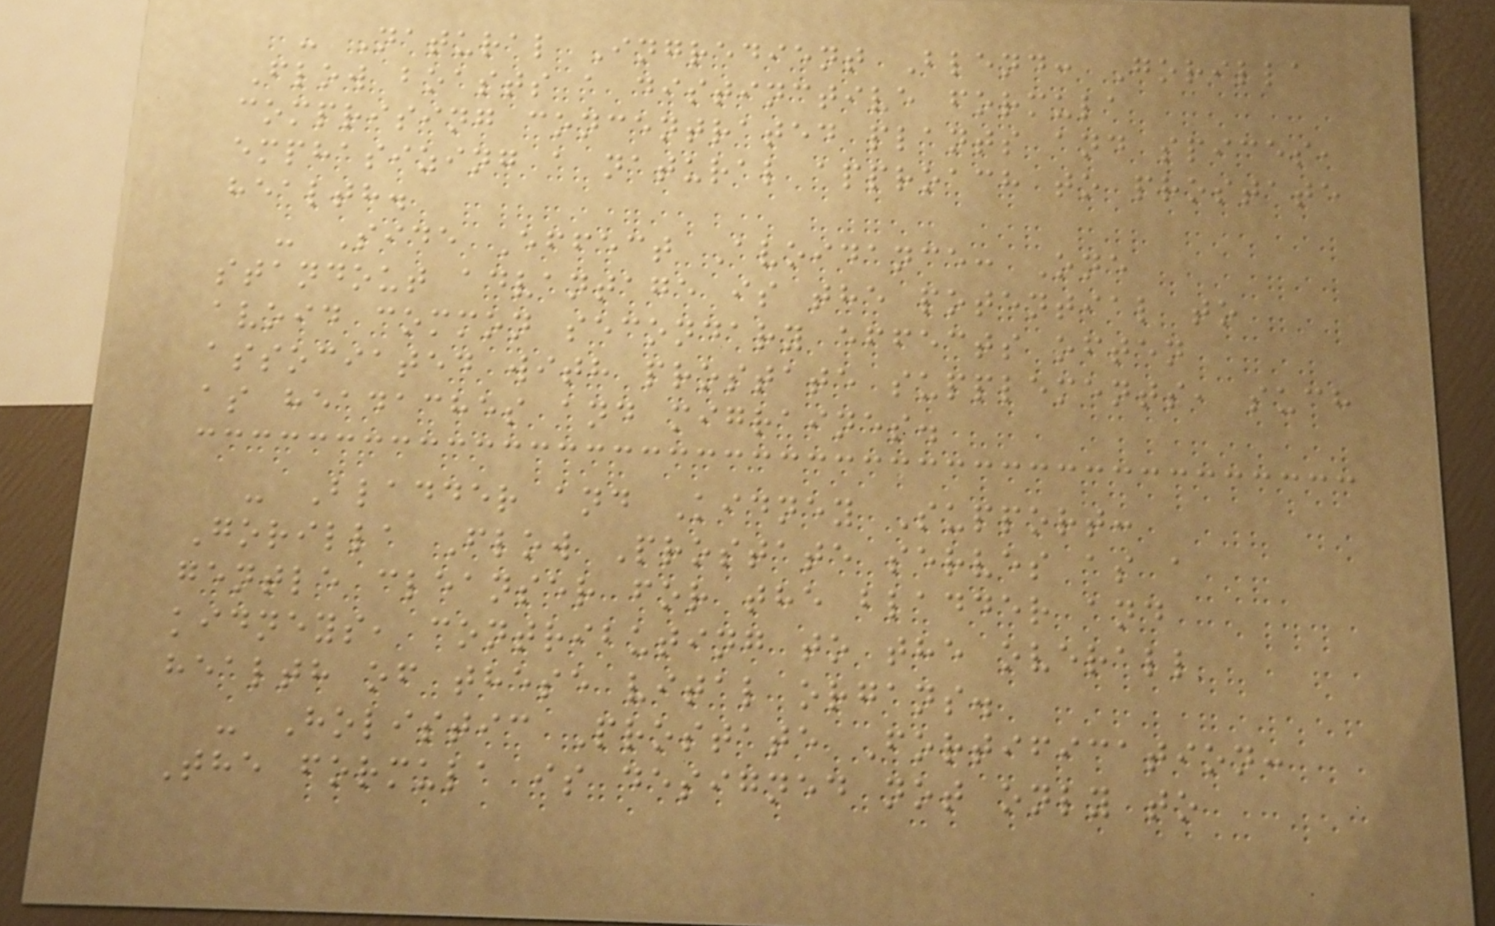- Natural Ingredient Blend: Gorilla
Flow boasts a distinctive formula
comprising concentrated plants and spices,
emphasizing a natural approach to prostate
health.
- Side Effect Avoidance: One
standout advantage is the potential to
avoid common secondary effects often
associated with prostate supplements, such
as headaches and migraines.
- Bladder and Kidney Support:
Gorilla Flow Prostate serves as a
gentle cleanser for the bladder and
kidneys, contributing to the overall
health of these vital organs.
- Holistic Prostate Fortification:
The formula is designed not only to
